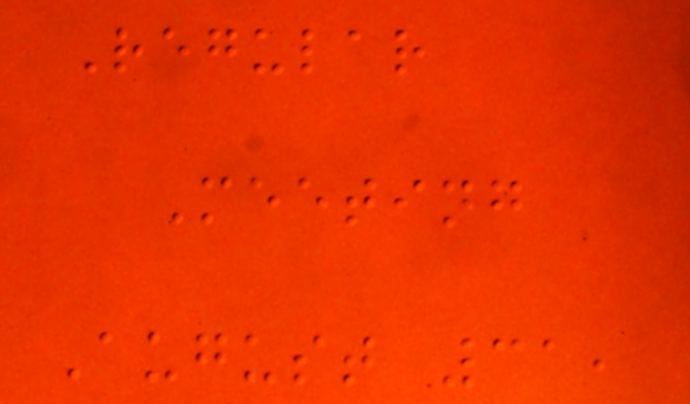Regular
Meeting
August 31,
